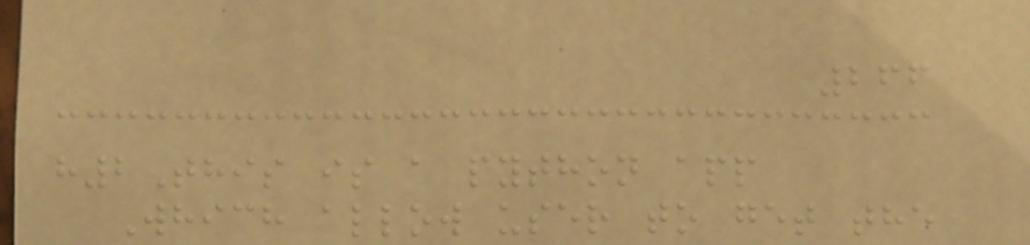266
h2This is a python app
Which allow user to get the
